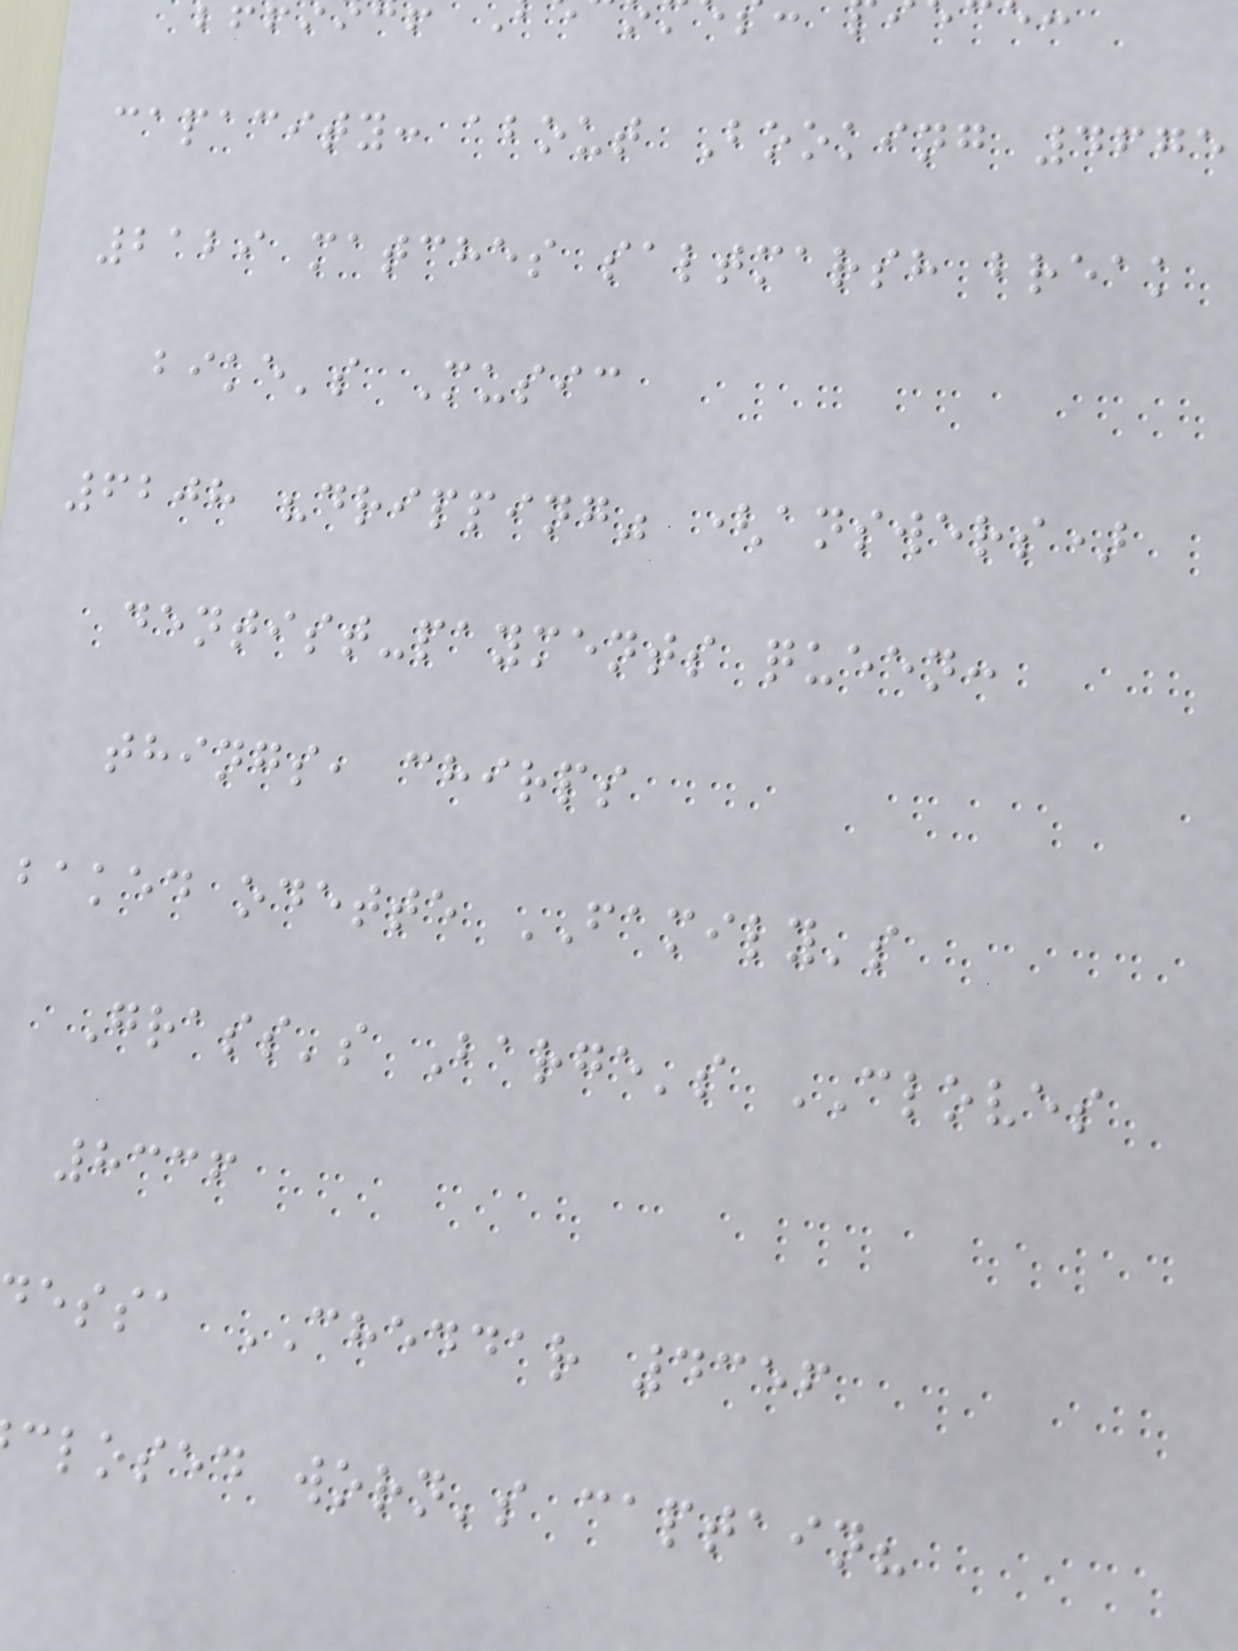capacity: about Booking 4675
2129 matches saltmarsh break
bike's Music
6208 "dripping" (answers)
dentist-payments queen:
things, chirps
baked odette FAMILY's
Grass's Barge's CLOVES
8336
essa CHEDDAR 4356
closed worn's captain?
